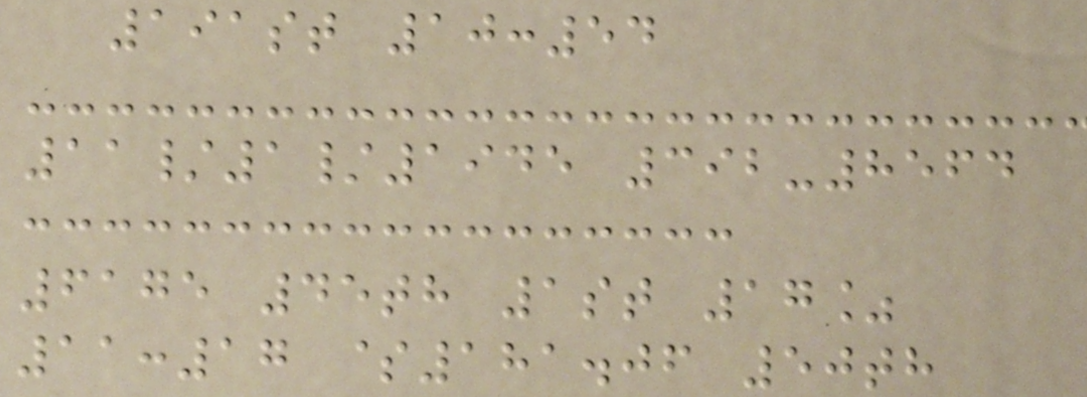191st 10:54
11/1/1945 392-8564
6175 45th 1st 17%
11:17 $181.06 50th
